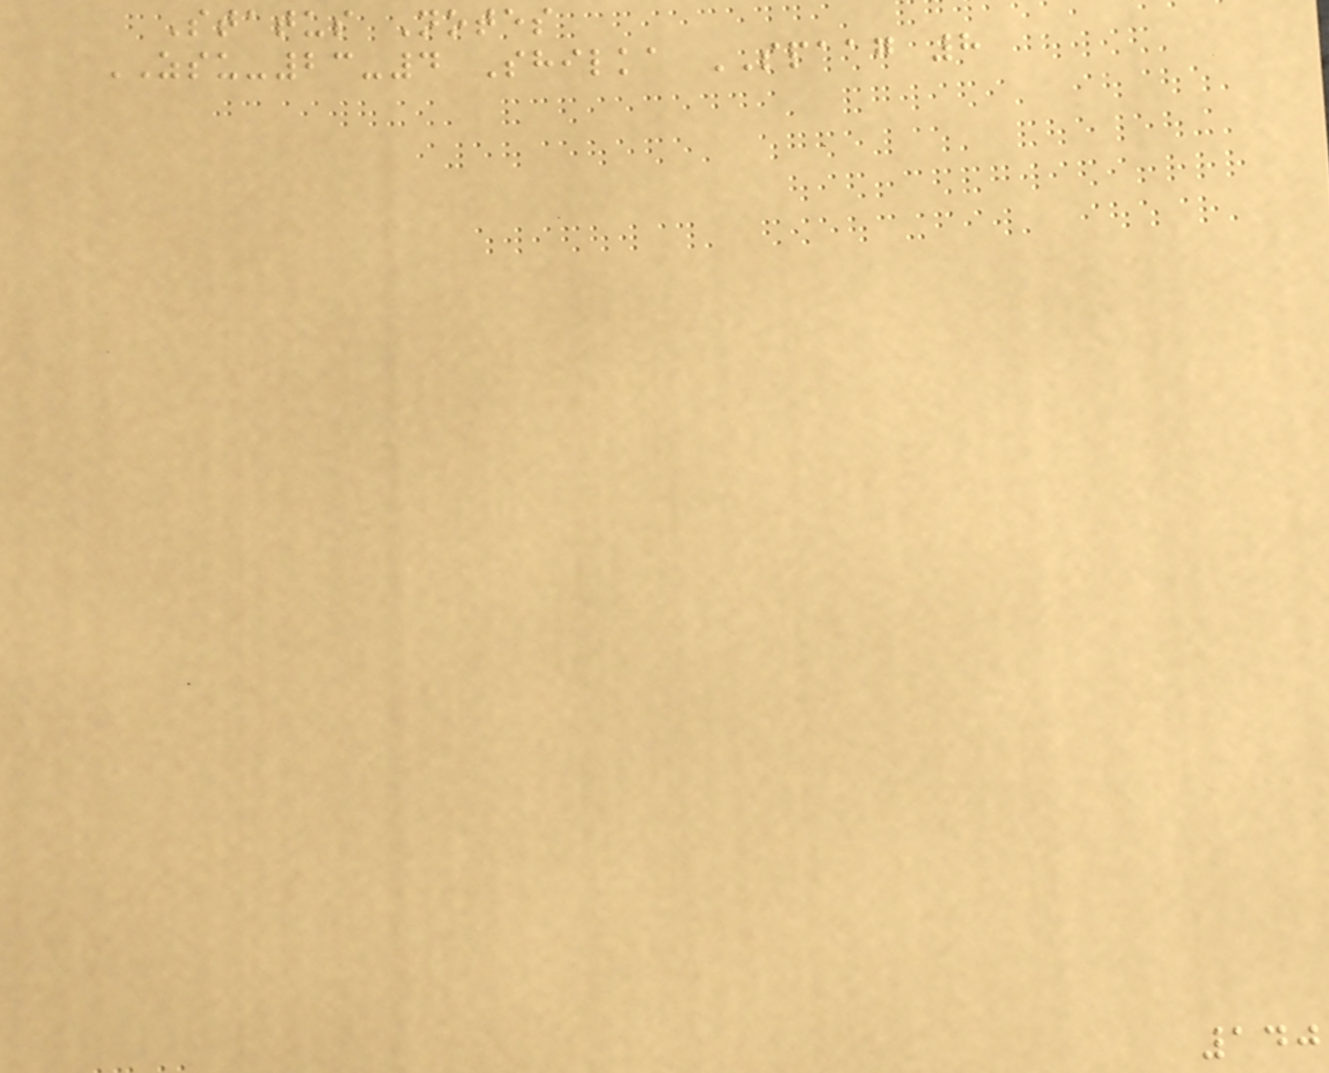Status Notes
ZSU-23-4 Shilka SPAAG 8
140
